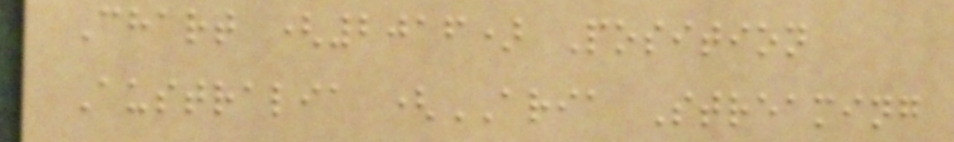Chart (2016) Position
Australia (ARIA Streaming
